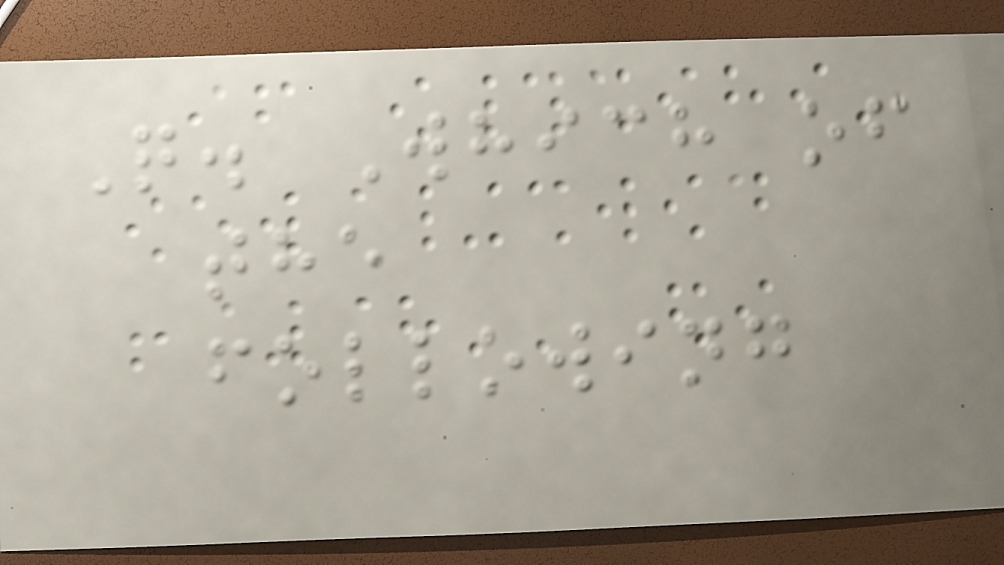Q. Which of
the
following
